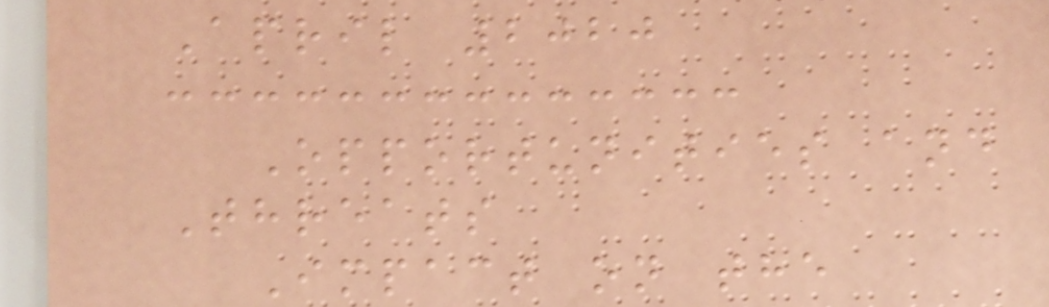April 2020
Opportunities and
Threats
Impact on the
